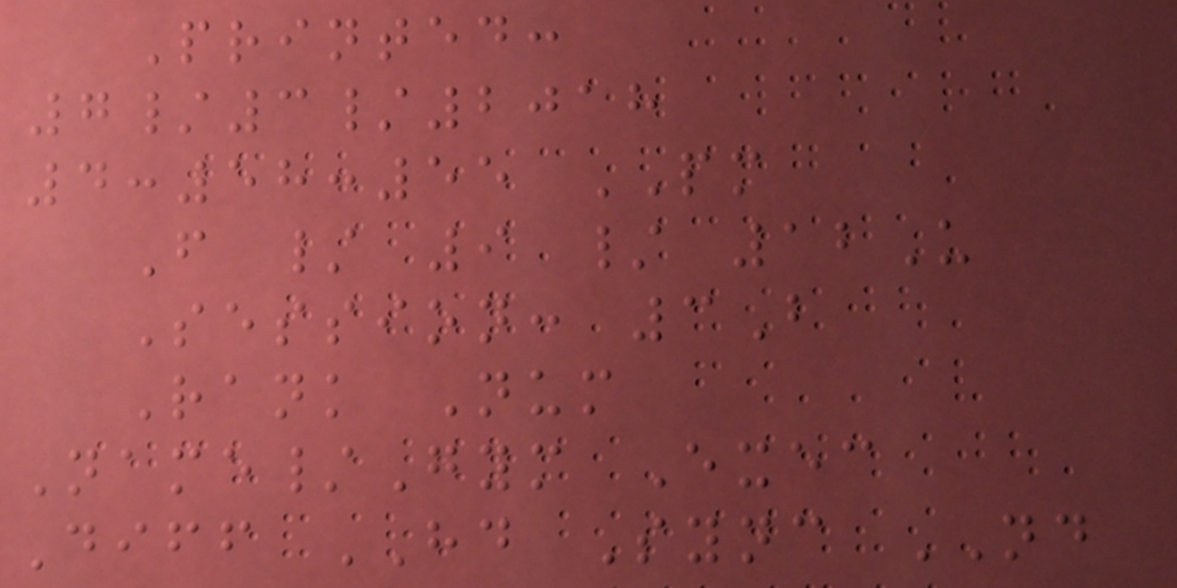Printed:
7/3/2018
4:58:55 PM
F / 9 / 12U
Session: 3B
Rank Num
Name/Gym Exec
Diff HD Sync ND
